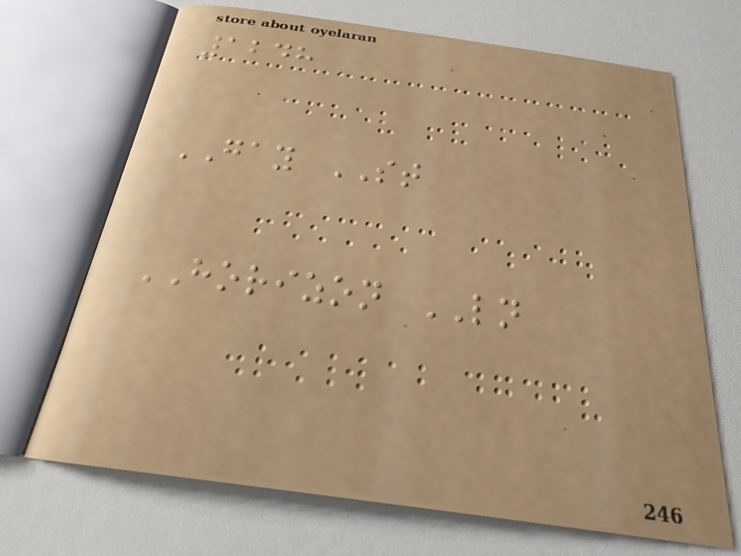1248
GAY ST
HORIZON LN
